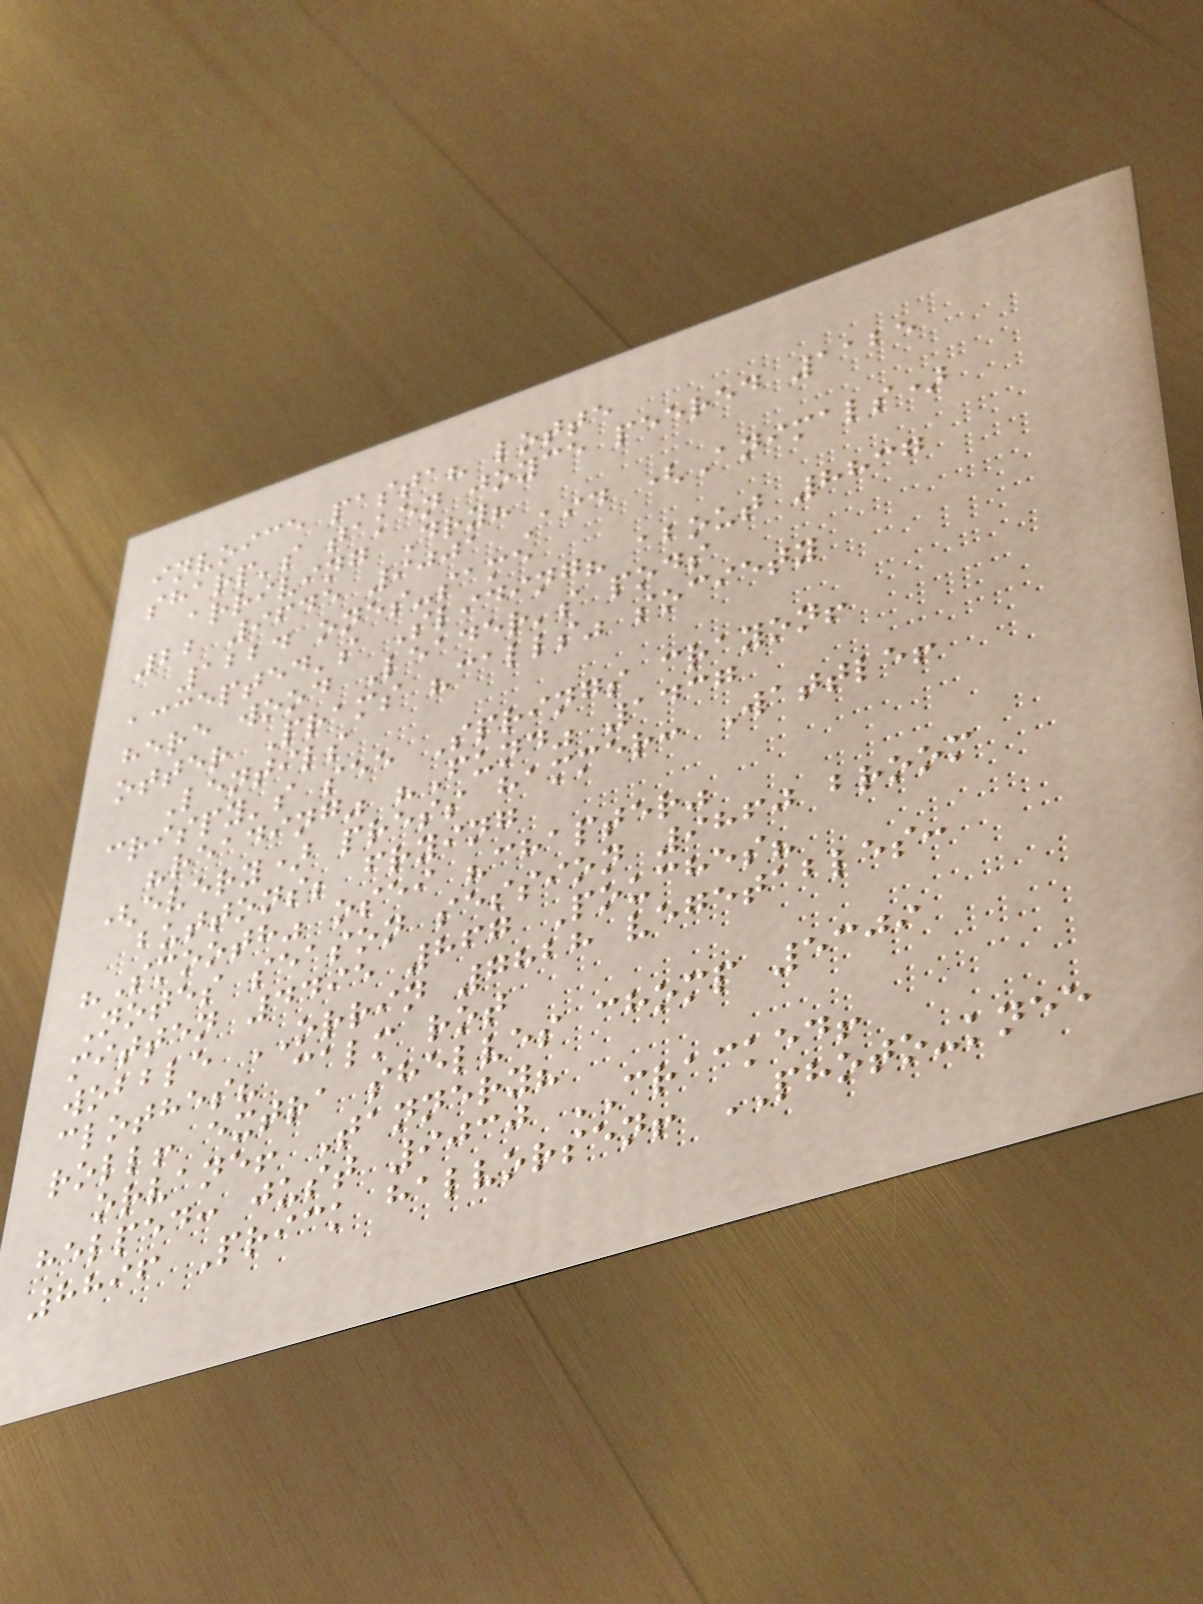invoice pasta? lotte
sharp's taken joyce peered 1125
arriving Dry?
22 9645 9001 Aid (Animals)
1224 ones-same
accepted's Sliding? about 8837
here wood Leader's pods
otter Prams "calls" society
Lentils
crispy's see Springs crayon!
"reading" "Fund" 1437
(every) press hammer: Wattle!
buttons; frying
"Smooth" osei "chapter"
Notes season session 9860 broom
mitten 4495 867 Pouches?
wobble ORRIN 7828 vegetables:
clothes? calm rot
roll! extra shelves chomp 5309
orvane! Tannery?
helped: just 9030 CRACKED!
8896 Prick halvorsen! PHOTO-knee
